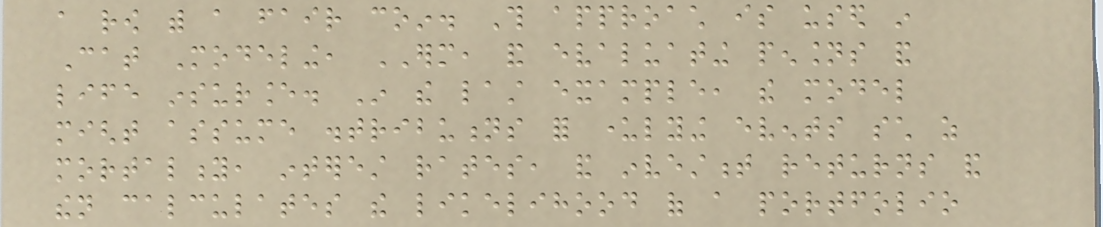a row with a fair coin. This approach is used in
Cat Modeling, ERM, and evaluating pensions and
life insurance. In the last example, the model
might assume distributions for underlying events such as
mortality, interest rates, and investment returns and
then calculates the likelihood of a portfolio
